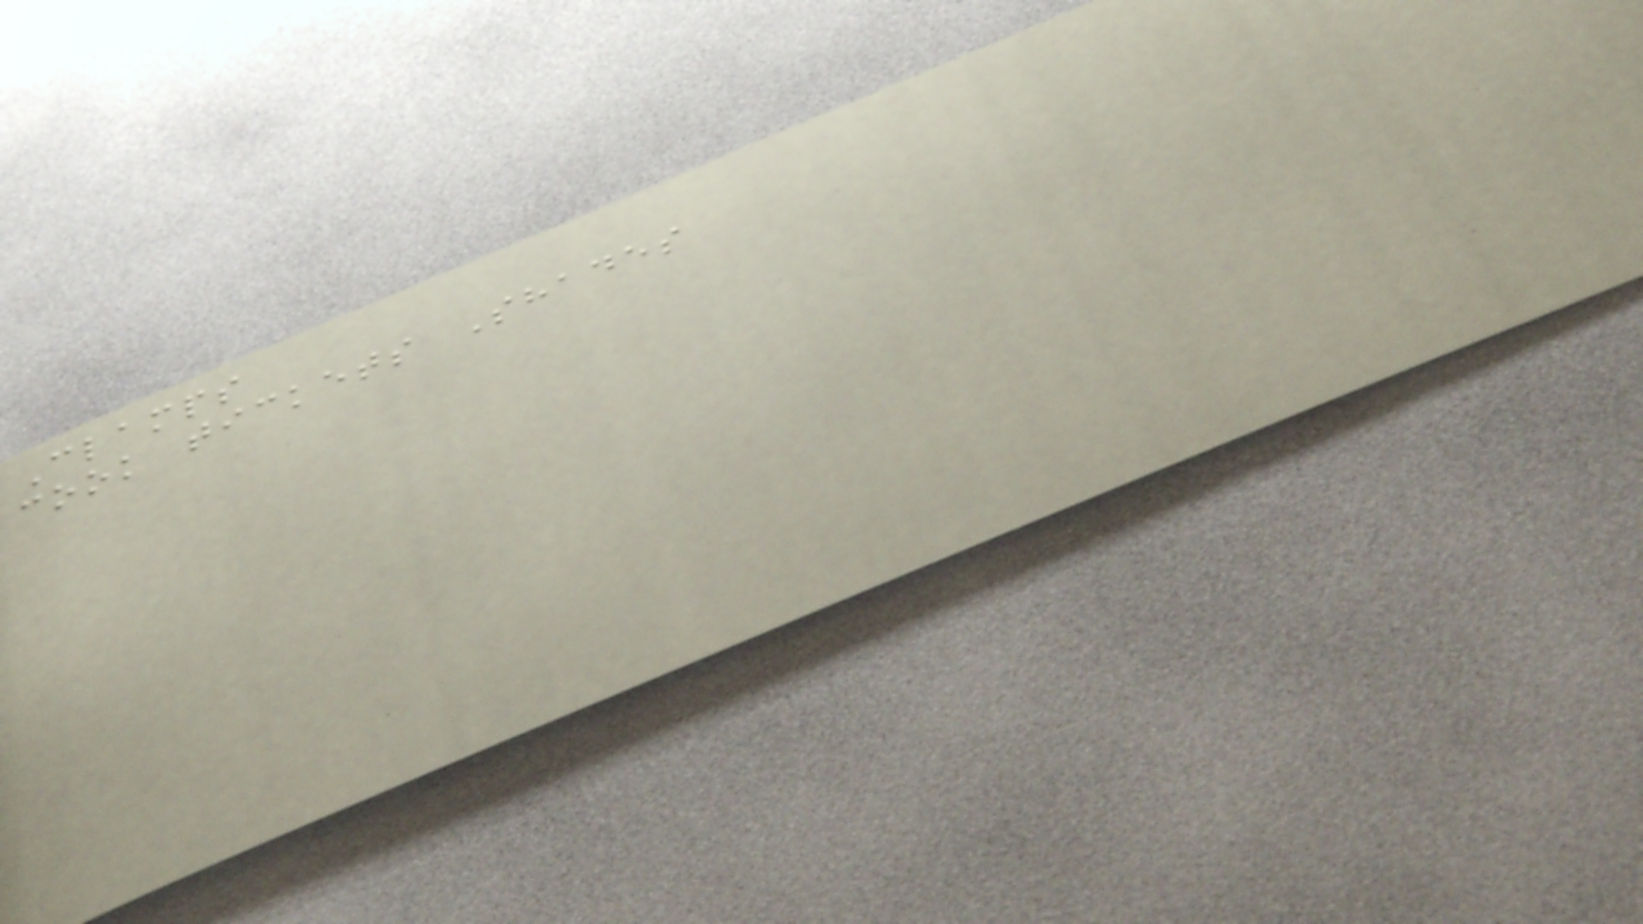Clamps
cook tickets Shades
